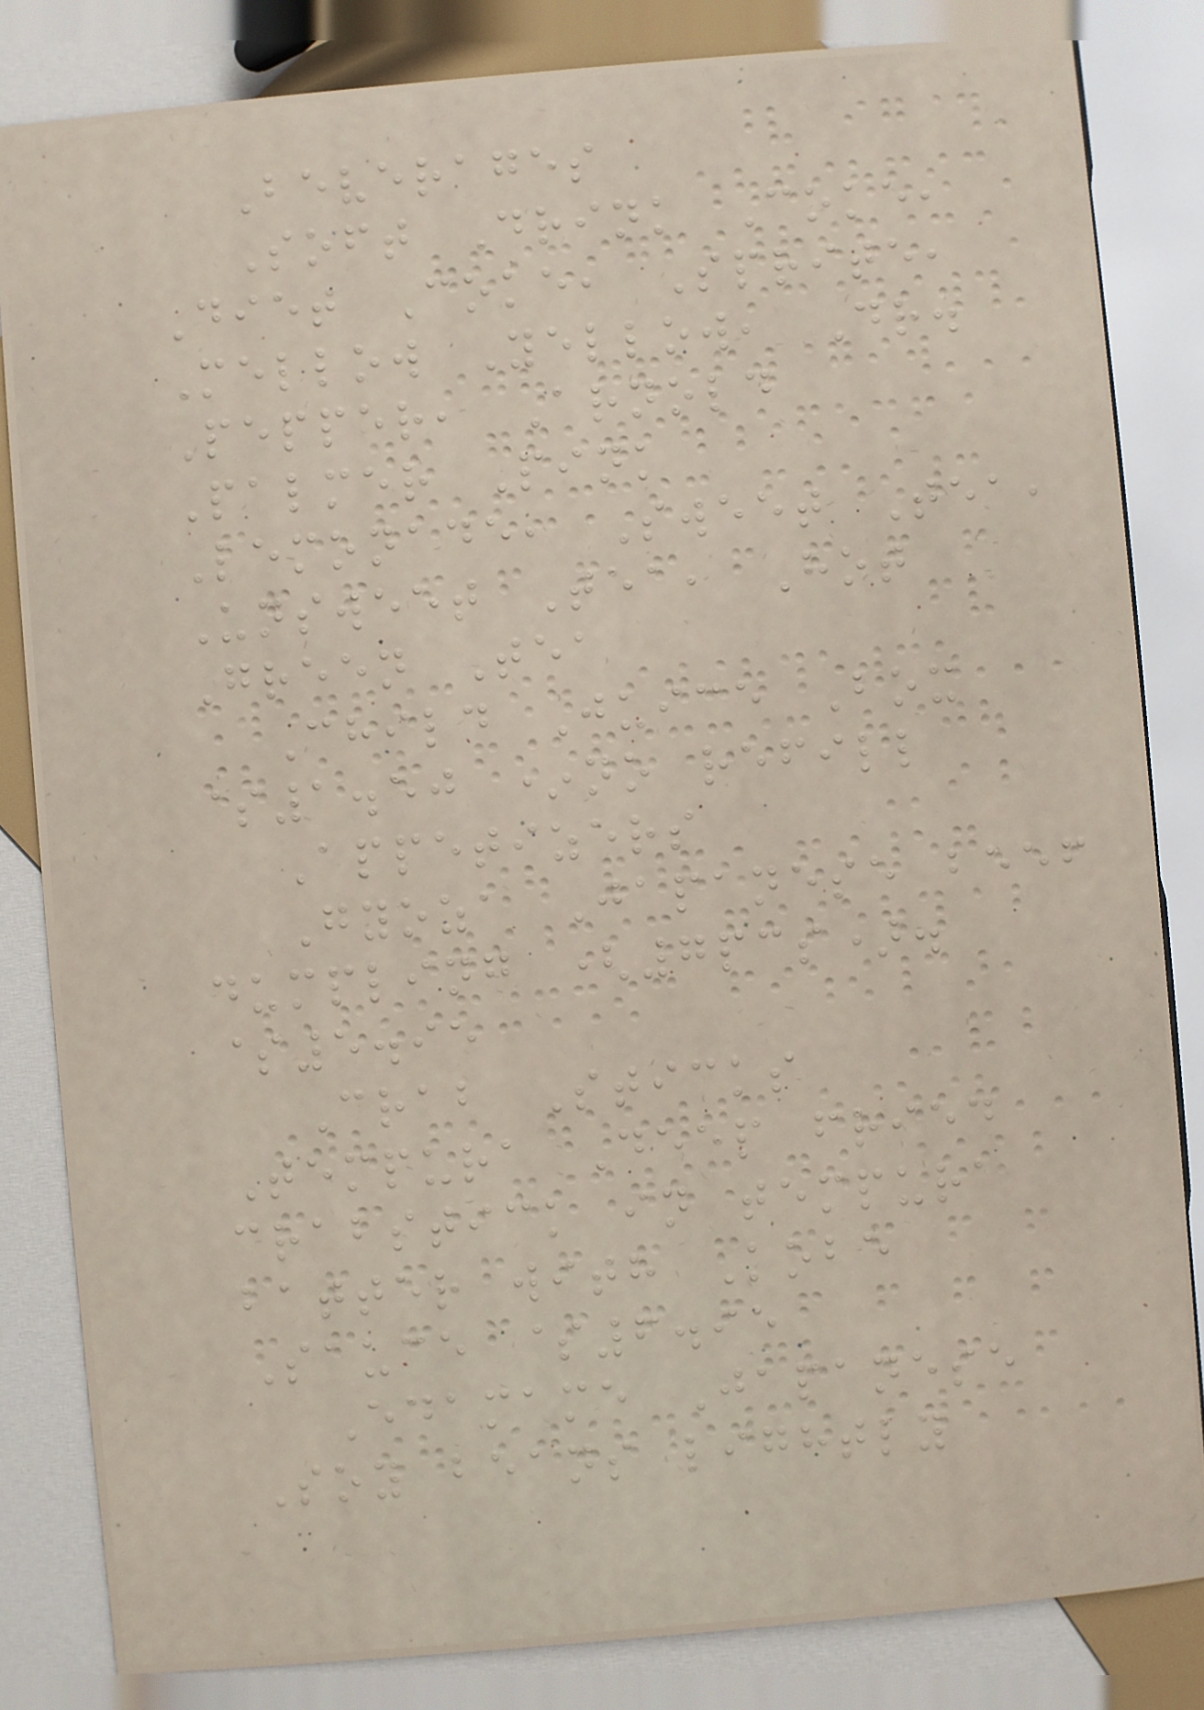Beverages
Soft Drink Coke,
Diet Coke, Sprite,
Mellow Yellow, Dr.
Pepper, Arnold
Palmer Pink
Lemonade, Sweet Tea,
Unsweet Tea, Hot
Green Tea
Child Juice Box
$1.50 *no refill
Appetizers
Gyoza Japanese beef
dumpling (7pcs).
$5.95
Crab Sticks
Tempura Deep fried
crabstick in tempura
batter with Kobe
Sauce $6.95
Edamame Japanese
Soy beans lightly
